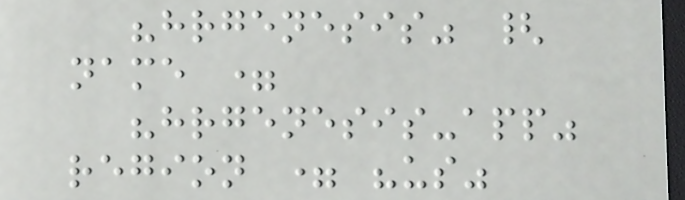"hrgenesis" {
name =
"hrgenesis-app"
region = "us"
